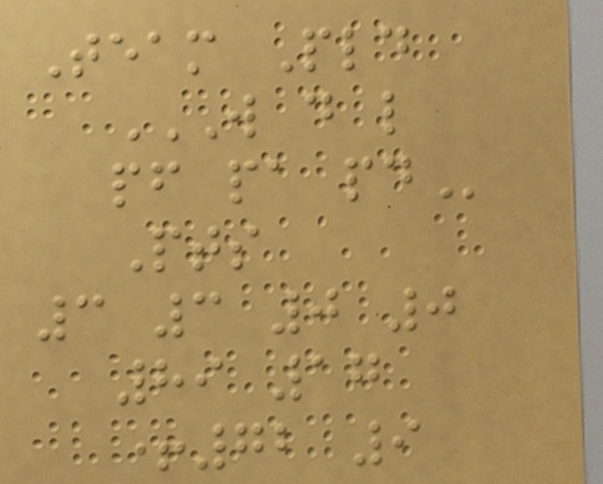Team Pld
W D L
PF PA PD
Pts
3 3 0 0
89 17
+72 9
